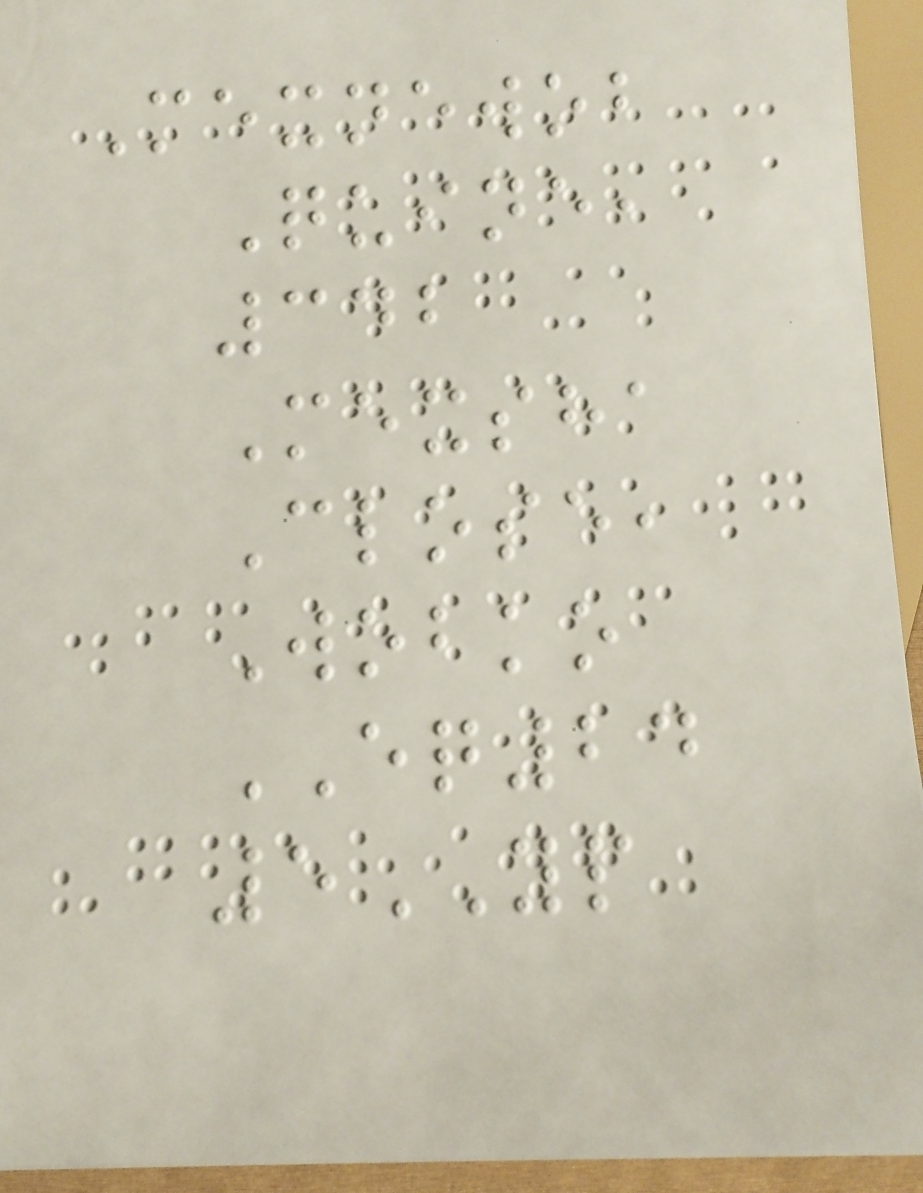Mexnewob
Quine,
342
Mexsha
Close,
Wobko
EQ24
5YP
